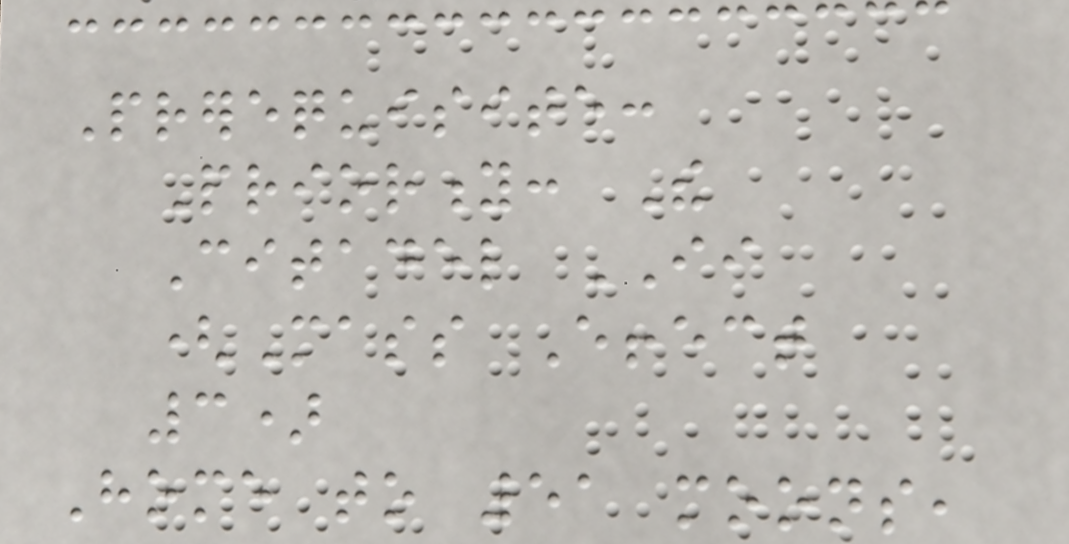Prerequisite:
Priority: The
Citadel II
(Mass Effect
3)
Home to 51 moons,
